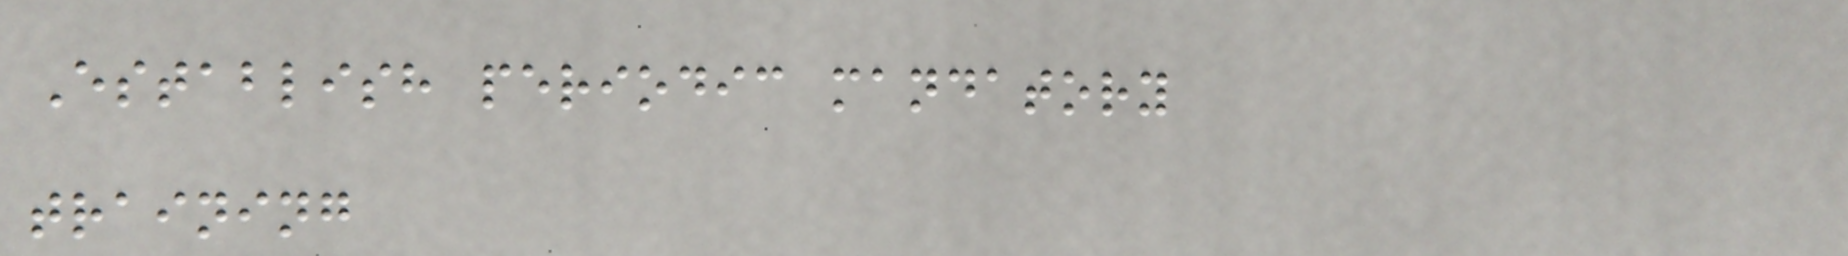Establish periodic mandatory
training
